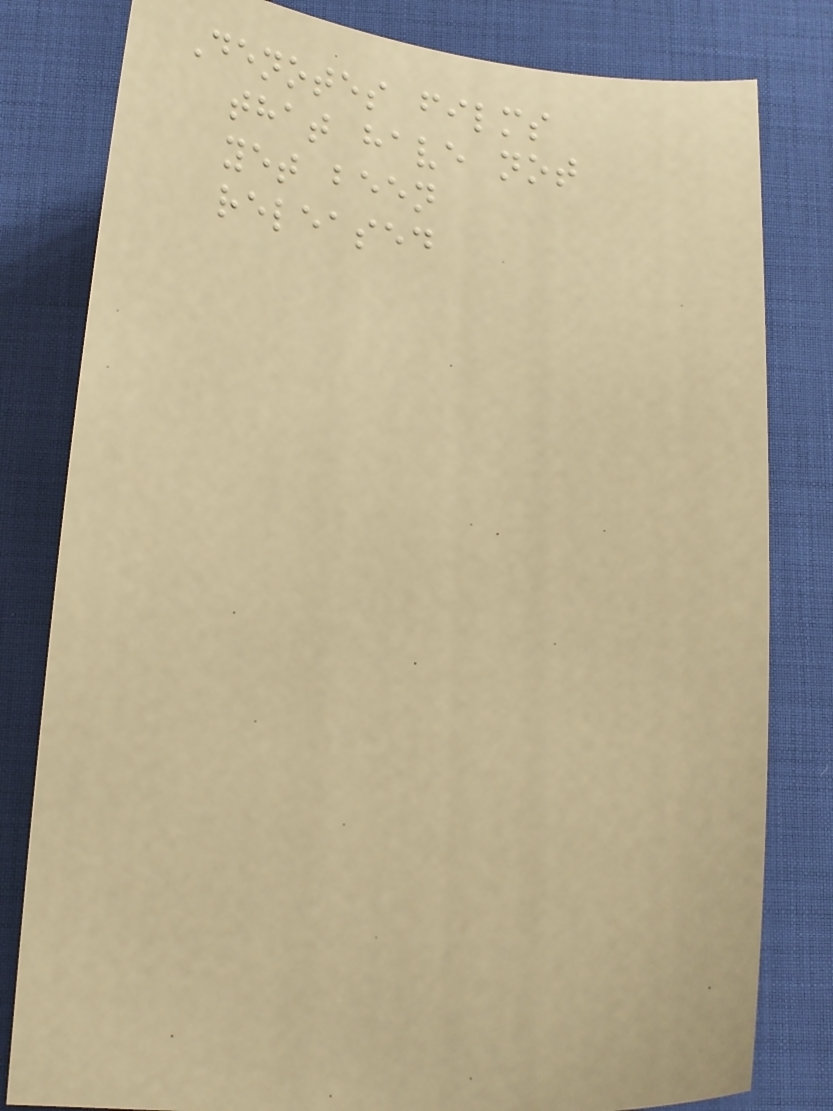Denotes films
that have not
yet been
released
